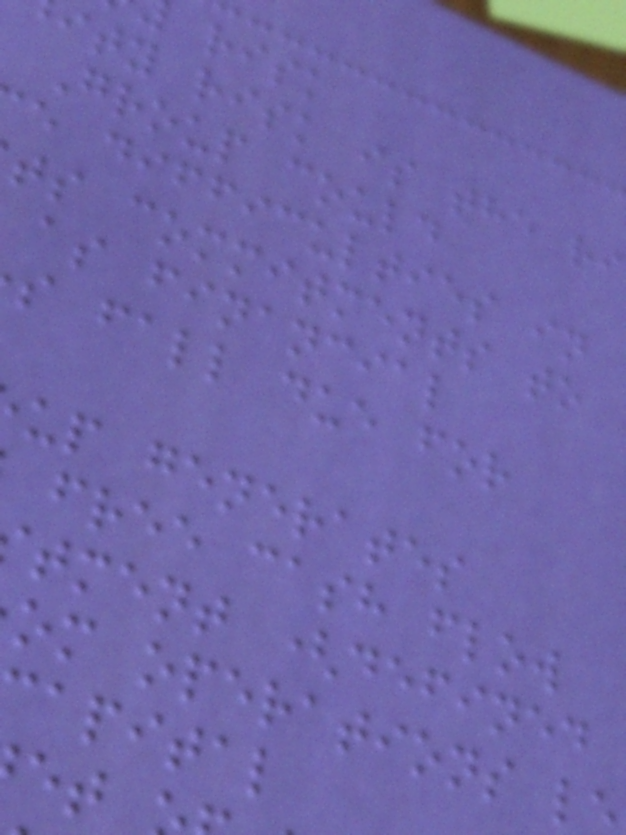risk
ity risk is the ri
Group could
e difficulties in
ts commitments to
as financial
s fall due for
up generates
free cash flow
tment (defined
om operations l
apital
